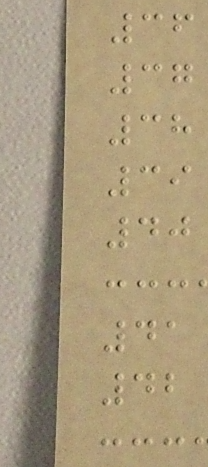36
37
38
39
40
41
42
